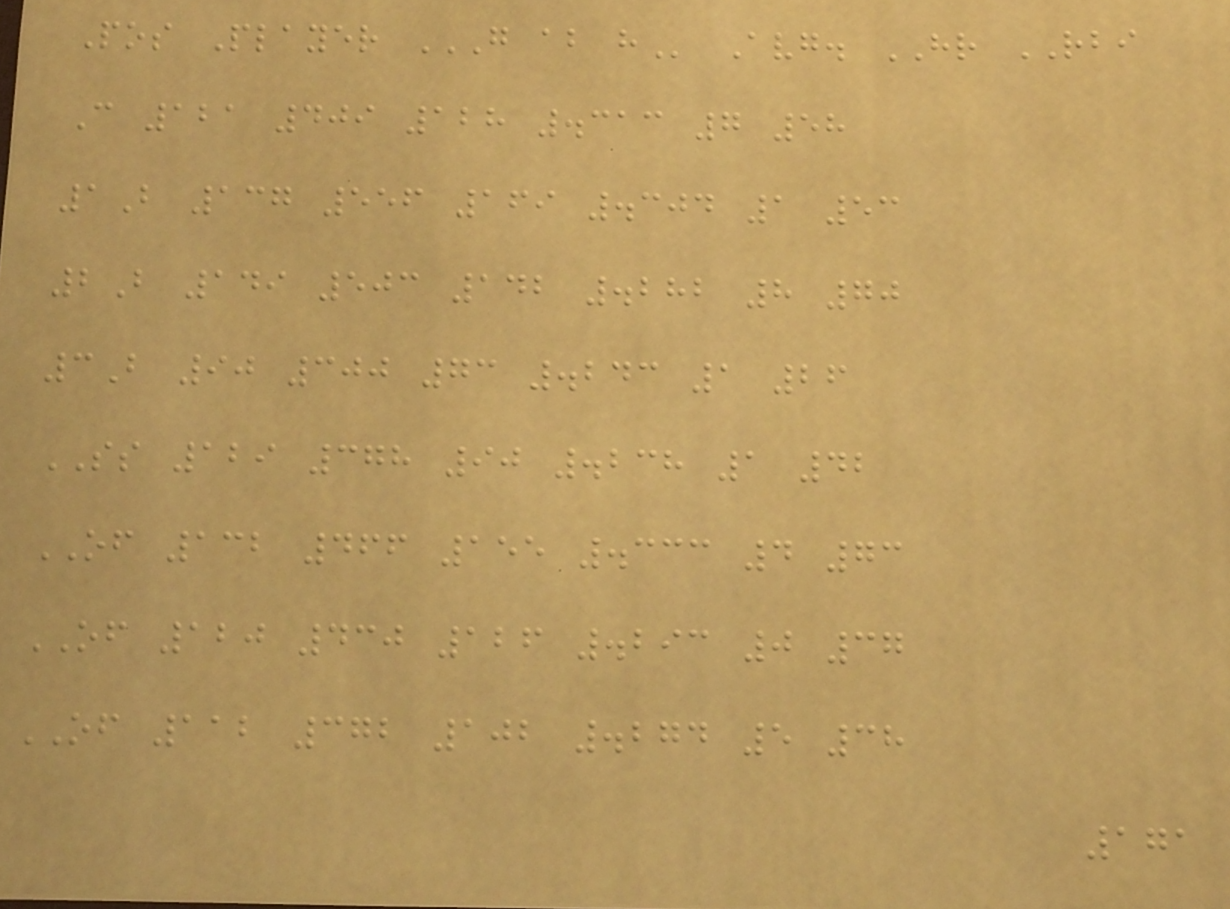Pos Player G AB H Avg. HR RBI
C 121 409 128 .313 7 58
1B 137 556 169 .304 1 53
2B 149 503 142 .282 8 70
3B 90 300 73 .243 1 26
SS 129 378 90 .238 1 42
OF 132 466 155 .333 4 73
OF 120 430 126 .293 0 37
OF 112 372 102 .274 5 38
171
